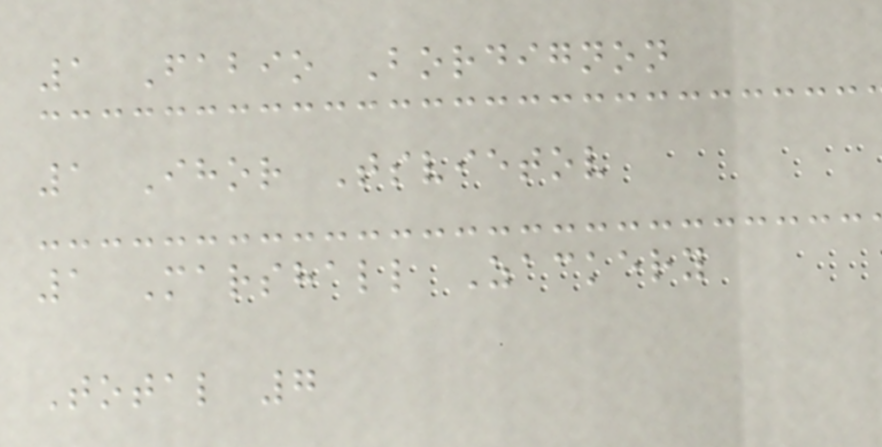1 Fabio Bordignon
1 Ihor Tsvietov
1 Marshall Zackery
Total 7
